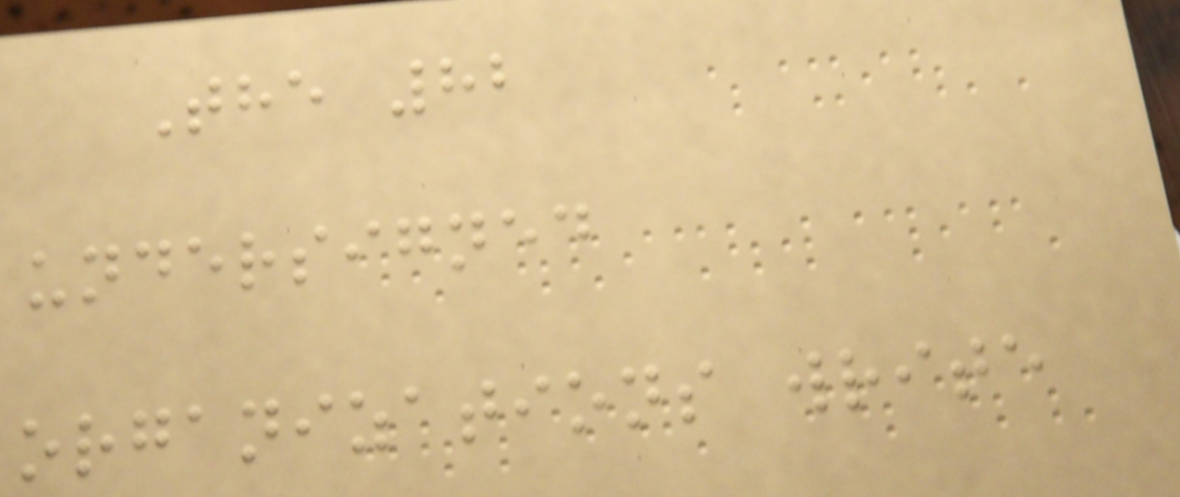The 82
undersigned
organizations write
